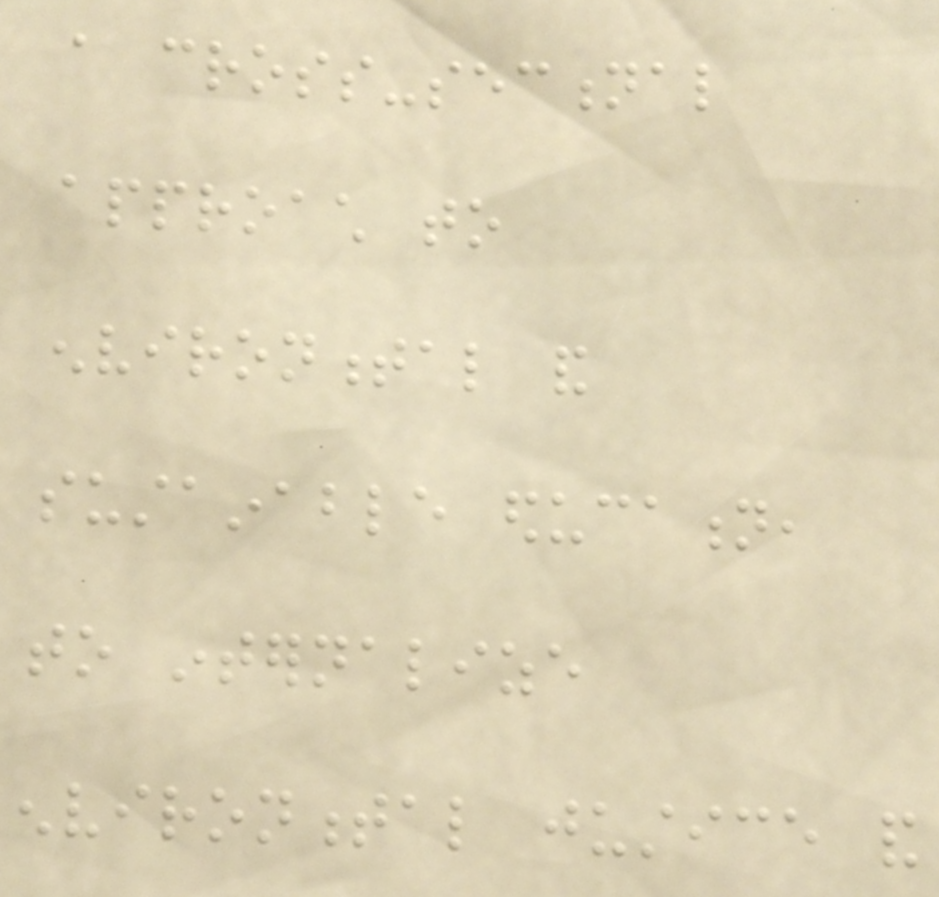a cross-sectional
approach to
environmental and
sustainable education,
to internalize
environmental justice and
